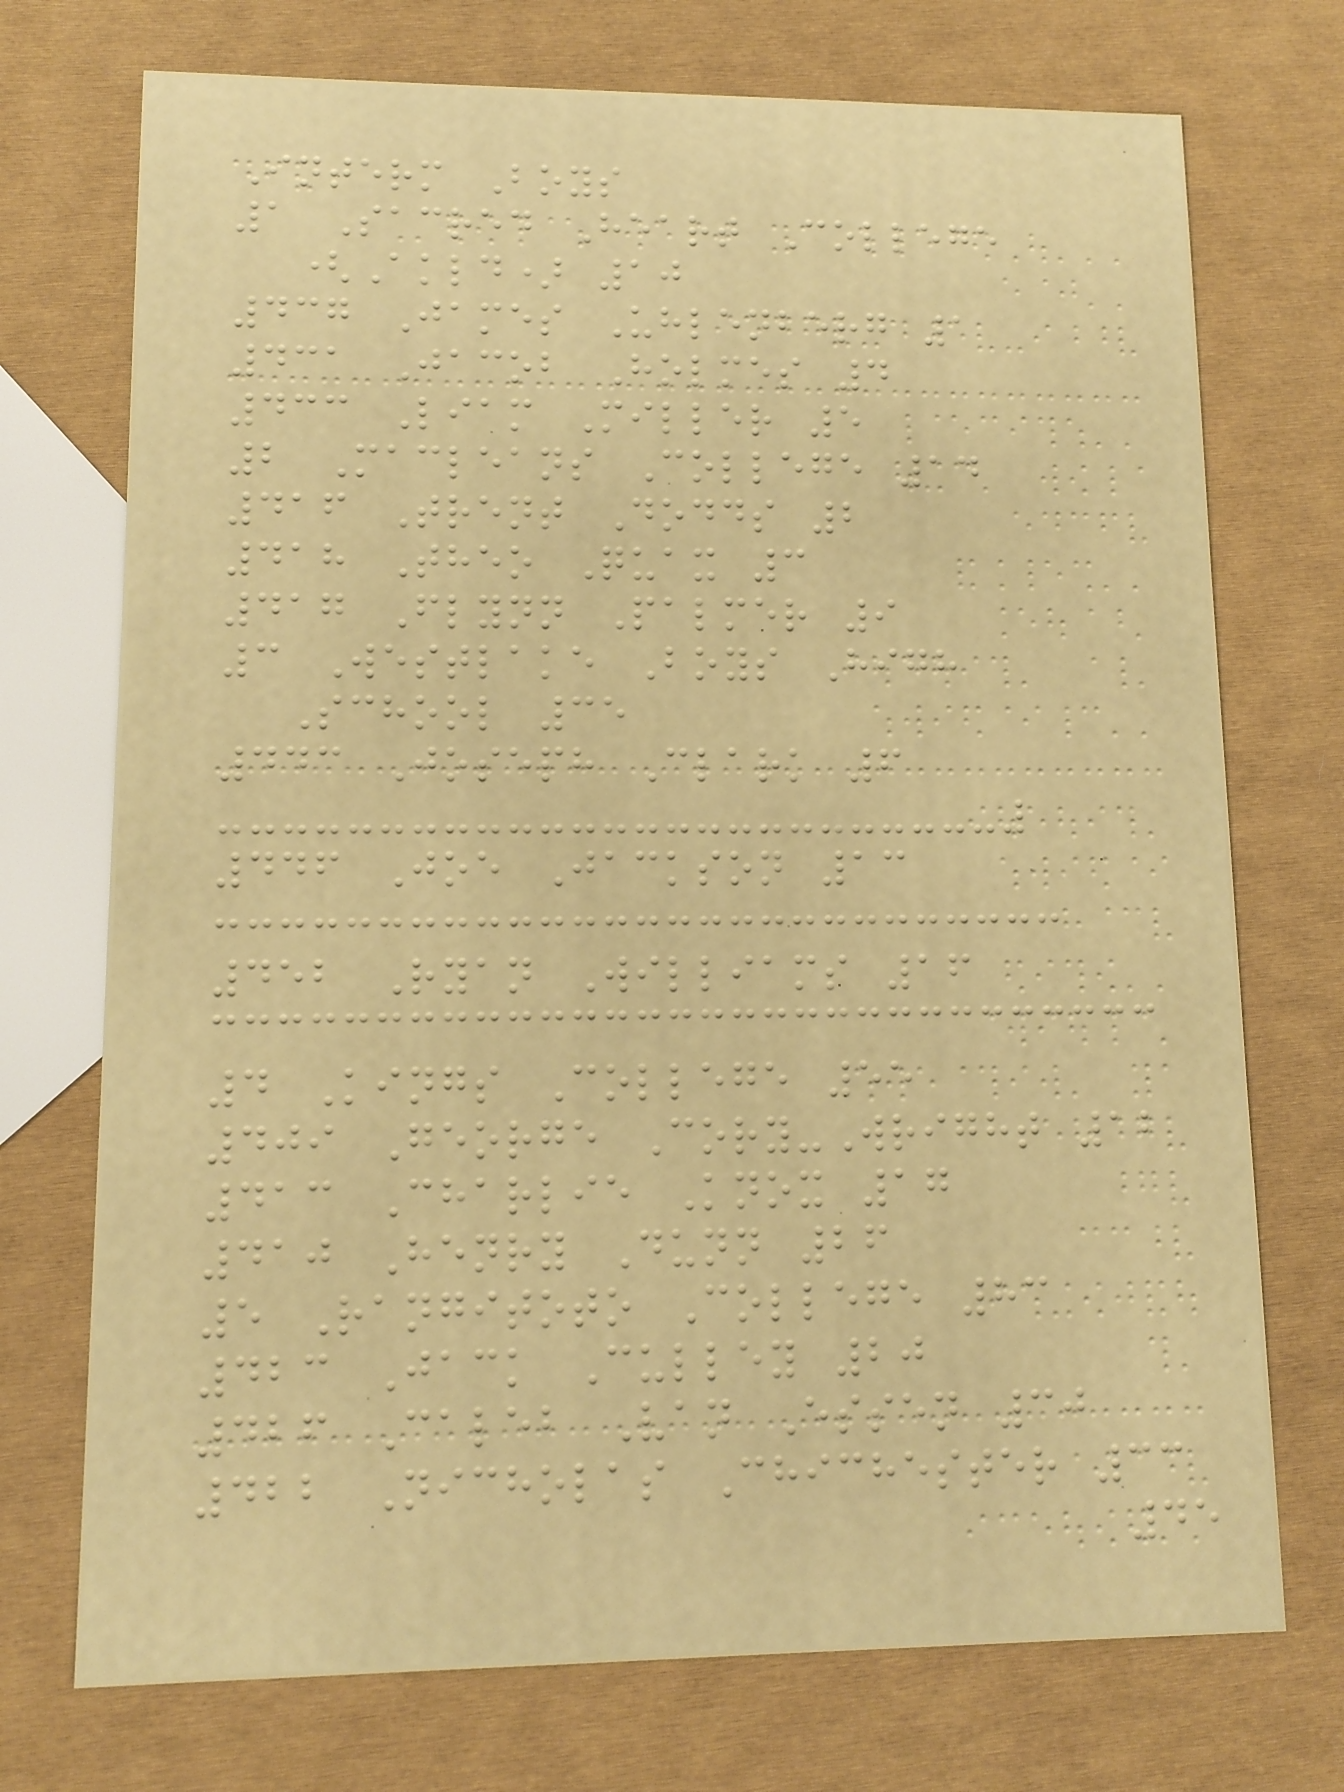Interm Boys
1 Sacred Heart College
(Akld) 10
437 James Uhlenberg 1
431 Jacob Holmes 4
433 Liam Miller 5
2 Macleans College 14
416 Trent Dodds 2
418 Theo Quax 3
417 Flynn Palmer 9
3 Westlake Boys High
School 35
443 Joseph Clark 6
446 Joe Jackson 13
452 Ryan Williams 16
4 Kings College 55
409 George Cory-Wright 12
413 Charlie Knox 17
410 Henry Dunn 26
5 Rangitoto College 83
423 Jack Culley 20
426 Caleb Van Essen 30
422 Nicholas Chichester 33
45
